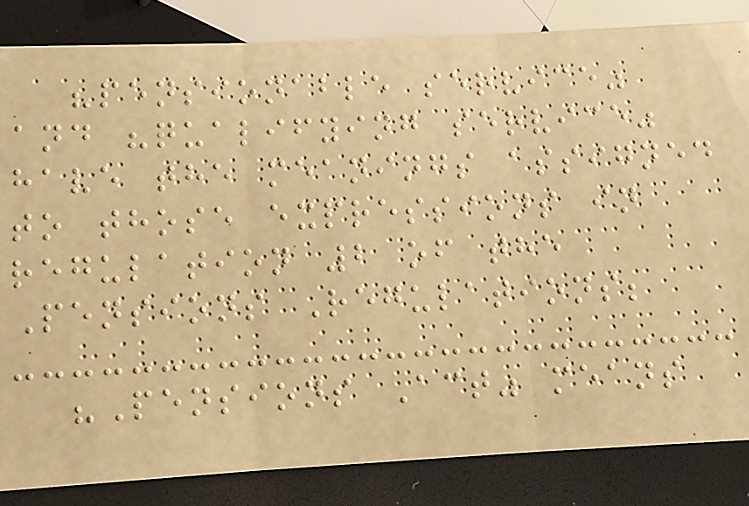"pensionable service"
and "qualifying service"
have the meanings assigned
to those expressions in
regulation 2 of the
Pensions Regulations;
"Pensions Act" means
